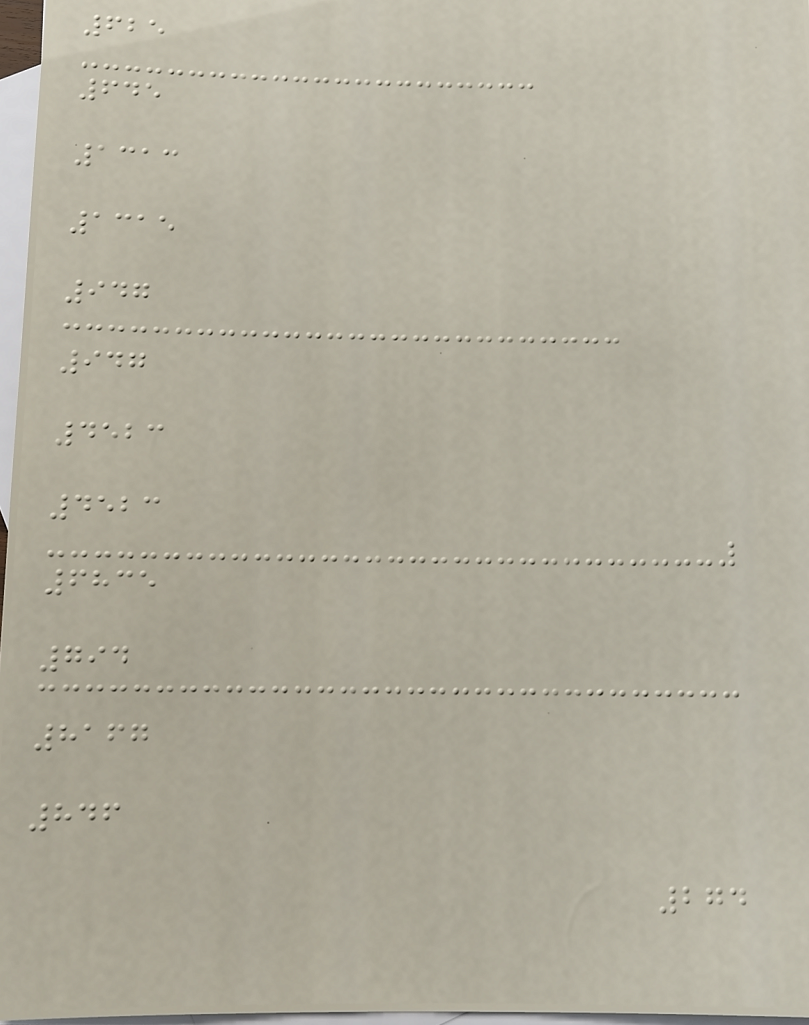625
645
1313
1315
947
947
4523
4523
6835
794
8167
846
274
